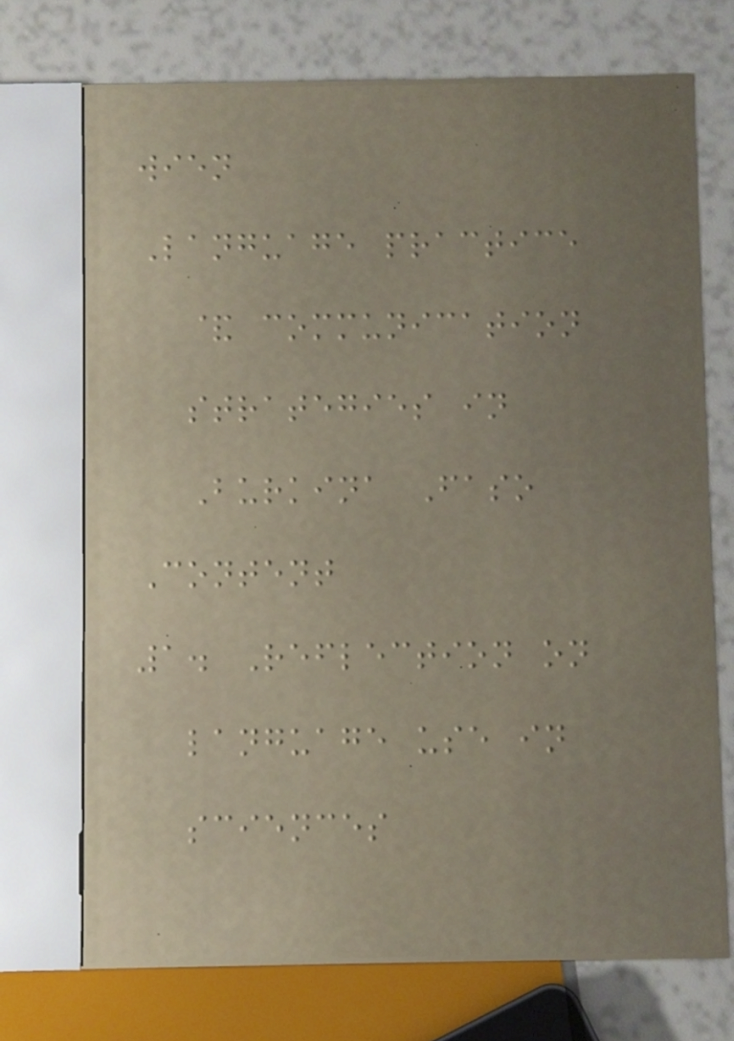wien
Language practice
& communication
strategies in
Burkina Faso
Content
1. Reflection on
language use in
sciences
